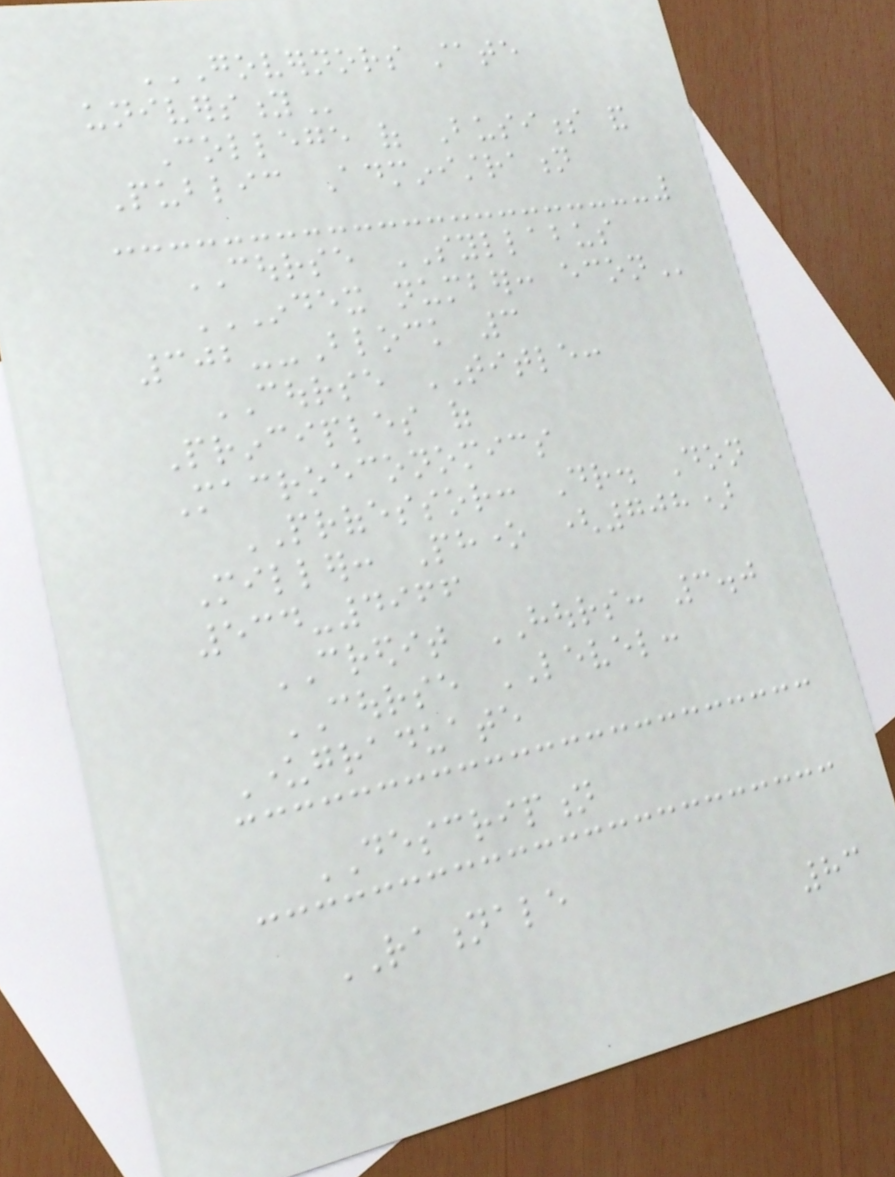GOVERNORS STATE
UNIVERSITY
College of Business and
Public Administration
COURSE SYLLABUS
INDEX NUMBER: ECON
302--Block 3
COURSE TITLE:
Principles of
Macroeconomics
PROFESSOR: Dr. Don
Miller: Phone (708)
534-4966
CREDIT HOURS: 3.0
COURSE LEVEL:
Undergraduate
DESCRIPTION
RATIONALE
83
